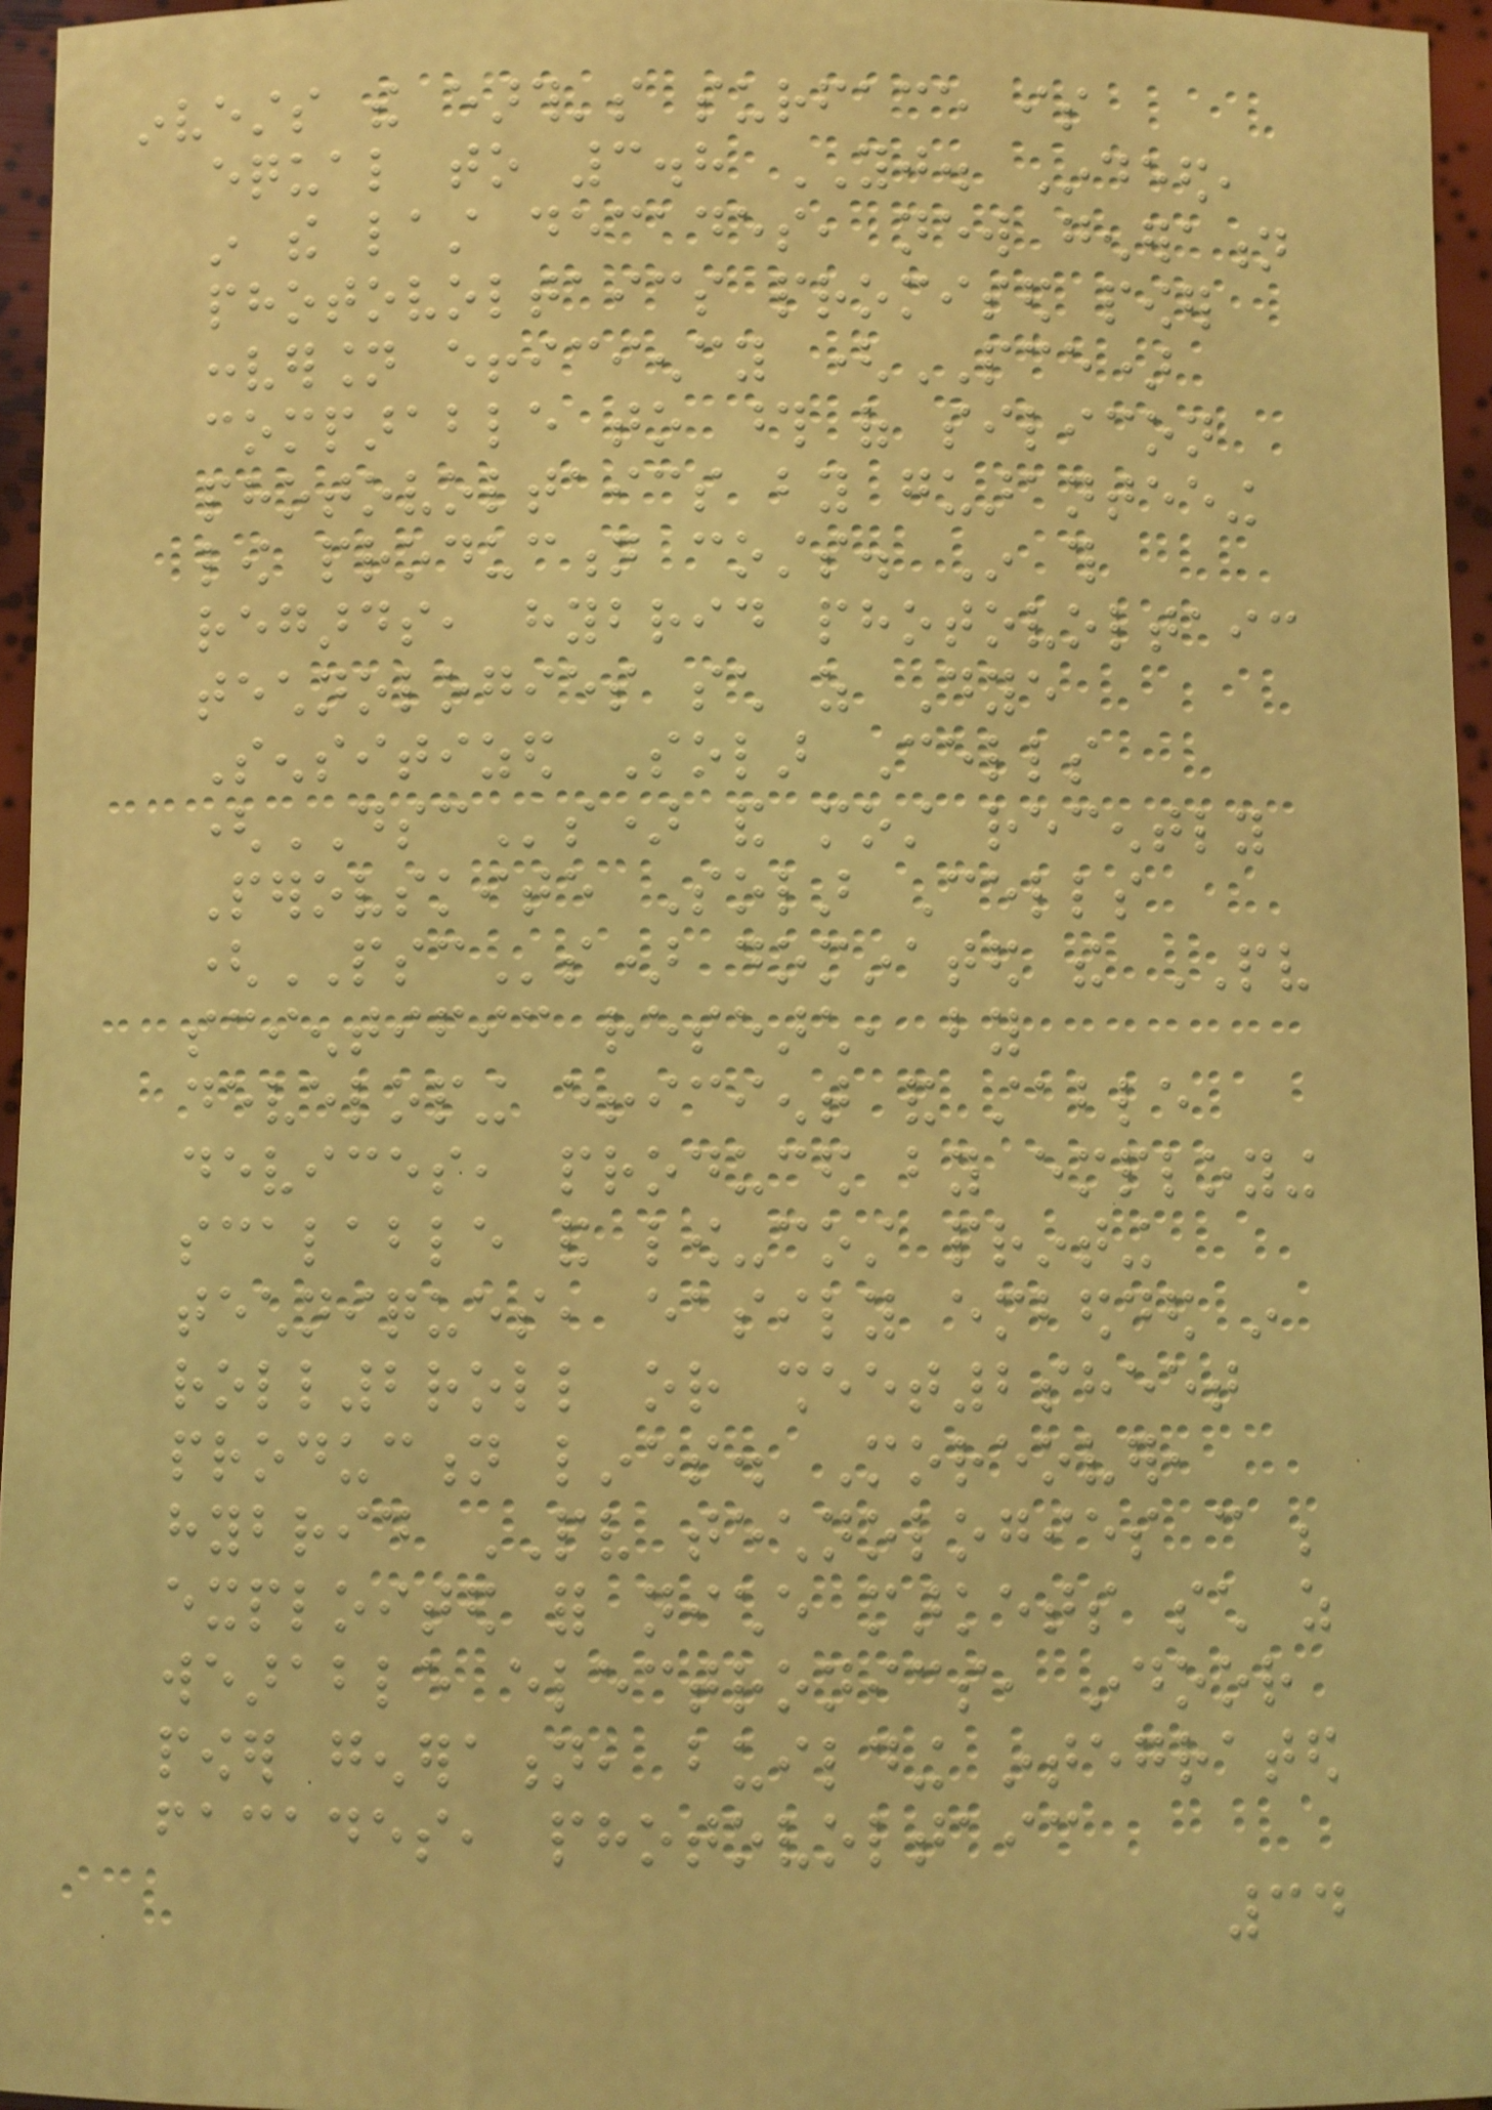invests the earth's surface is
equal to 3.8 YJ. Indeed,
in the last decades, new generation
photovoltaics promised power
conversion efficiency (PCE)
comparable to those of silicon
photovoltaics by guaranteeing
low production costs. In this
regards, hybrid photovoltaic
technologies such as Dye
Sensitized Solar Cells
(DSCs) and most recently
Perovskite Solar Cells
(PSCs) dominated the PV
scientific research, by
developing efficient and stable
devices, produced by employing
scalable and low-cost printing
techniques, easily embedded in
roll2roll or sheet2sheet
production lines. Moreover,
hybrid PV technologies can be
exploited for niche markets such as
wearable electronics, indoor
power generation, building integrated
facades, photovoltaic
34
